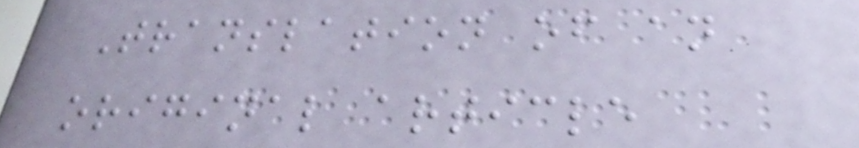Translation of an
original article
